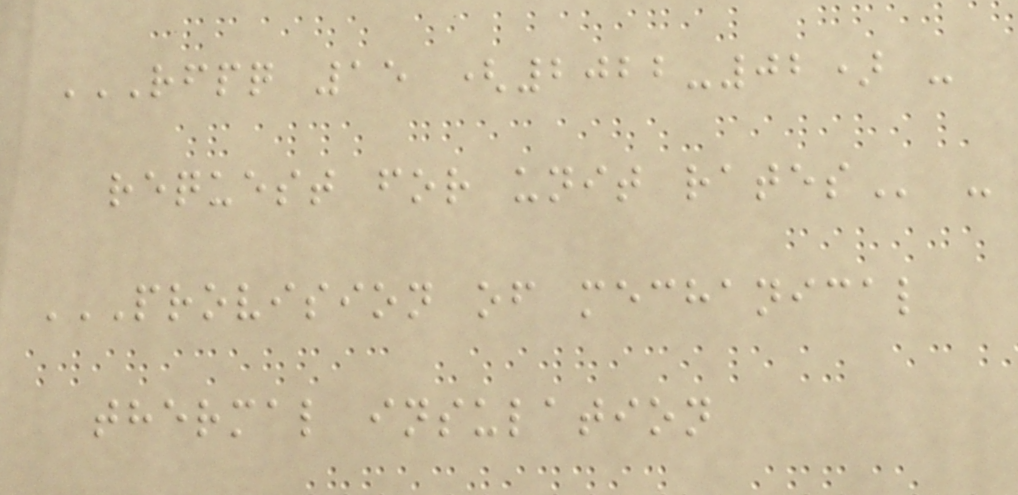RFPQ 15 (2022-02) -
REQUEST FOR UNIT RATES -
PROVISION OF MECHANICAL
THERMAL INSULATION
